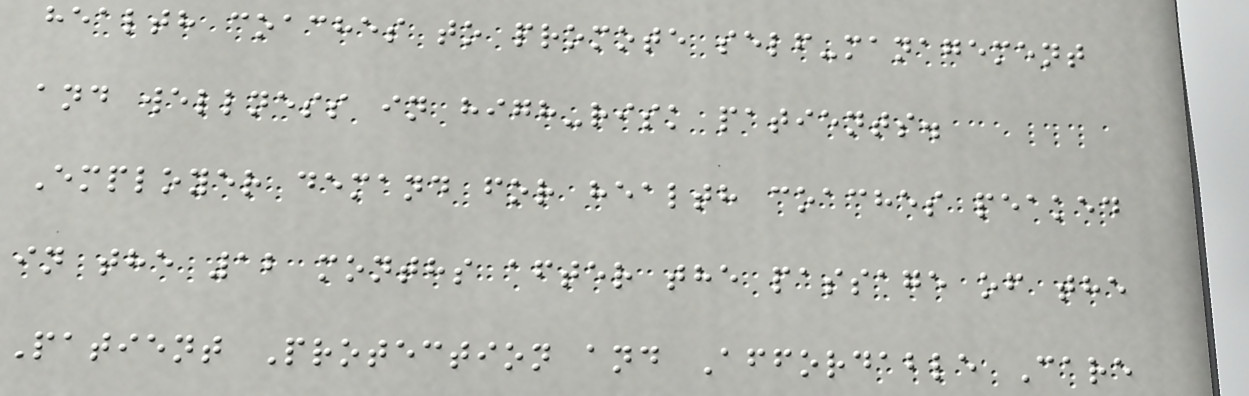health coaches to promote self-management
and wellness in high-risk patients.
Employer demand for health coaches peaked
in the 12 months after the passage of the
Patient Protection and Affordable Care
